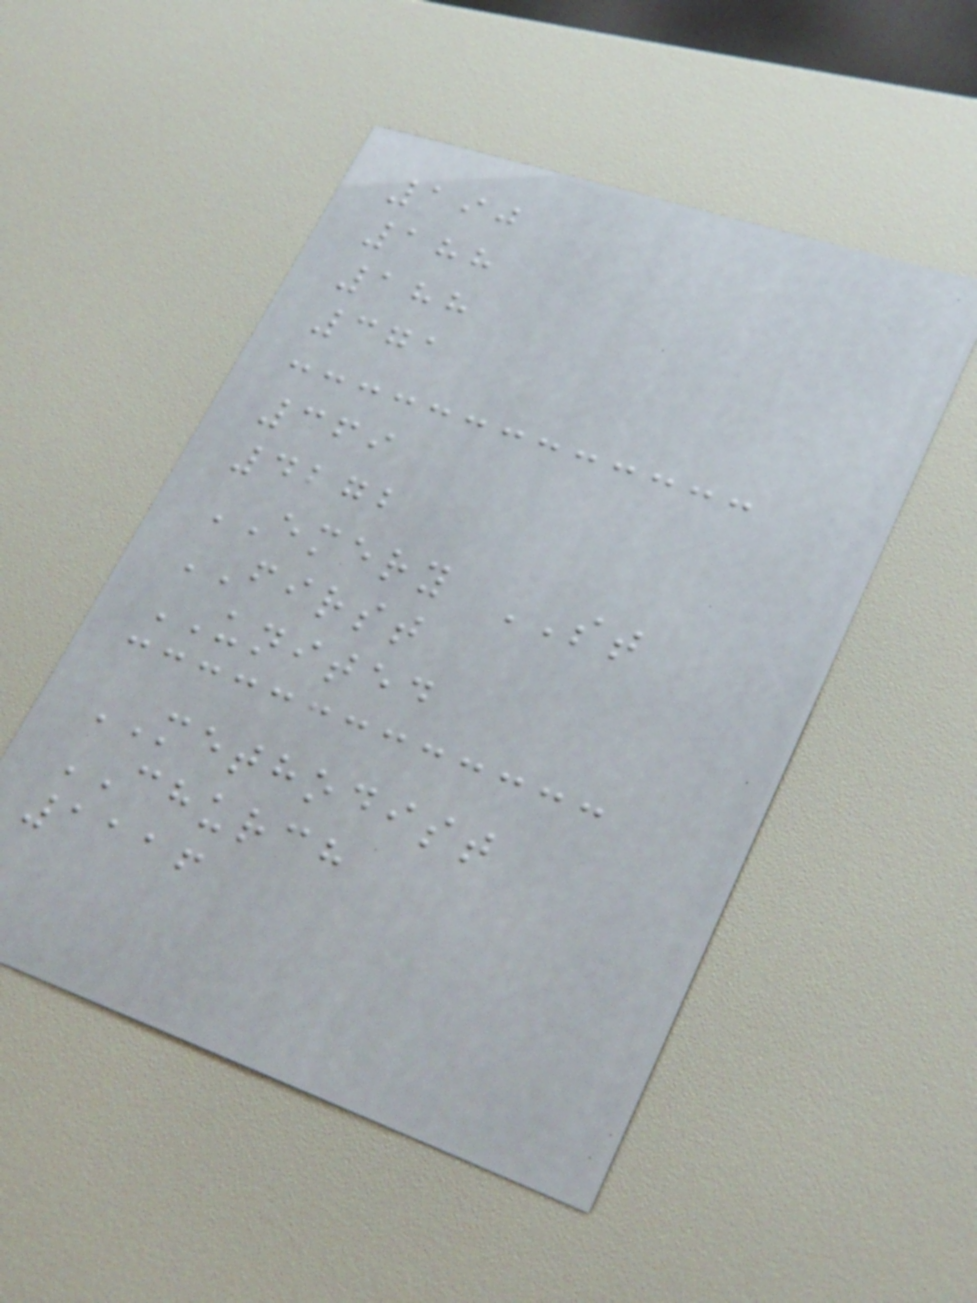190
188
188
371
369
4272
EMERY ST
FIRST
UNITED
METHODIST
CHURCH
1116
